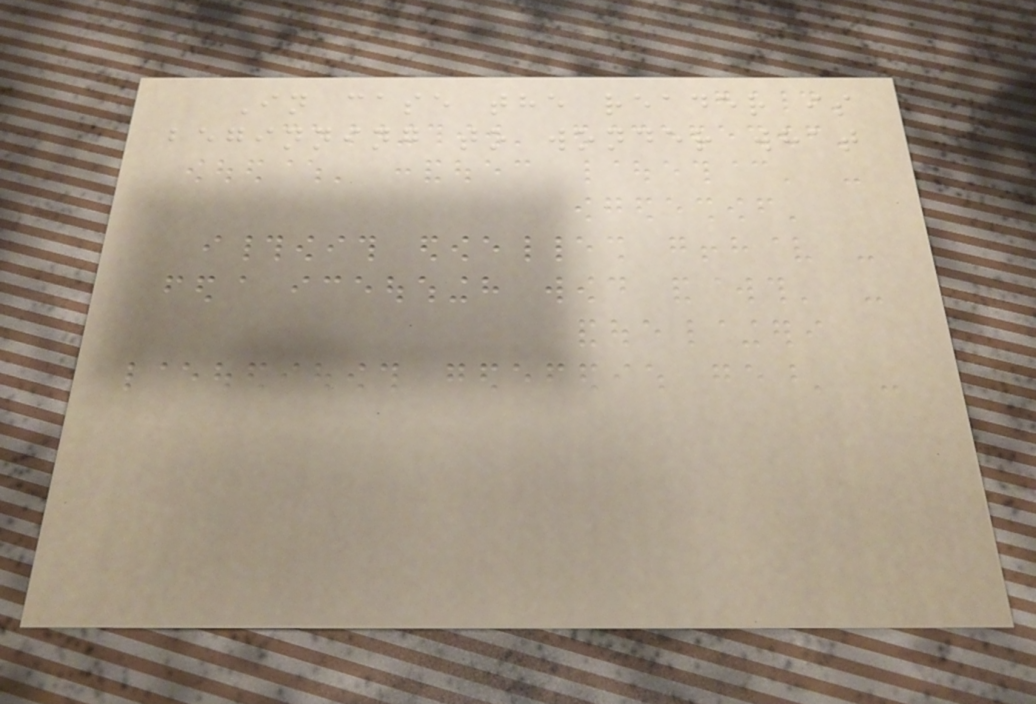In case the reader is
beginning to wonder what
